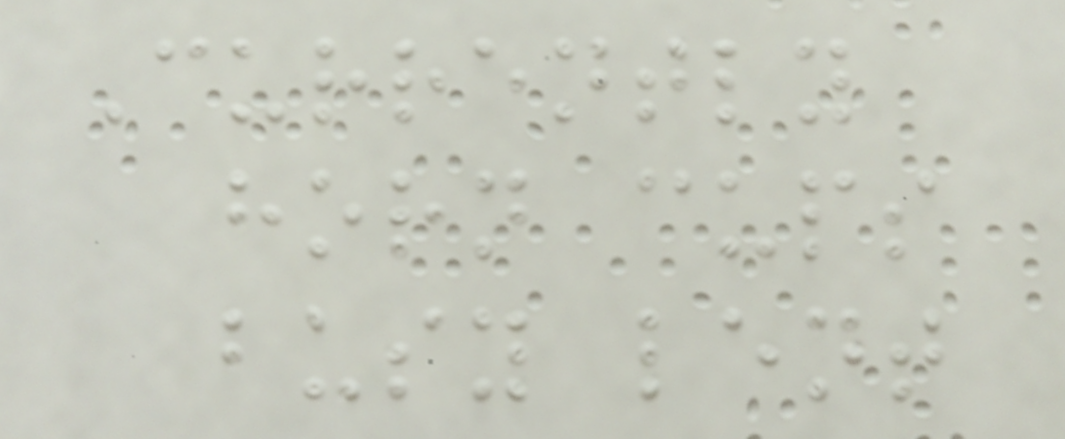Currently
horn cups
busy lent
